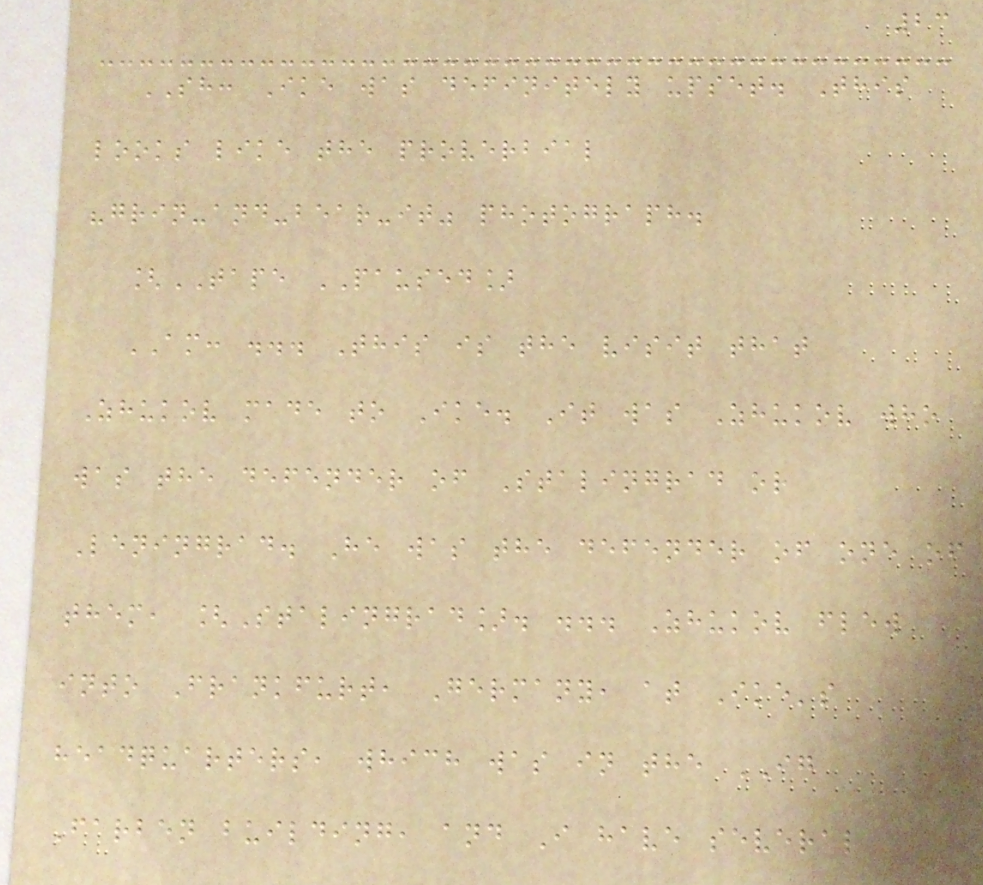23
SH: Ike was definitely upset. This
looks like the proverbial
"grin-and-bear-it" photograph.
[TAPE PAUSED]
AM: ... This is the visit that
Zhukov made to Ike. It was Zhukov who
was the defender of Stalingrad or
Leningrad. He was the defender of one of
them, [Stalingrad]. ... Zhukov flew
into Frankfurt, Germany, at Ike's
headquarters, which was in the IG
Farben building, and I have several
